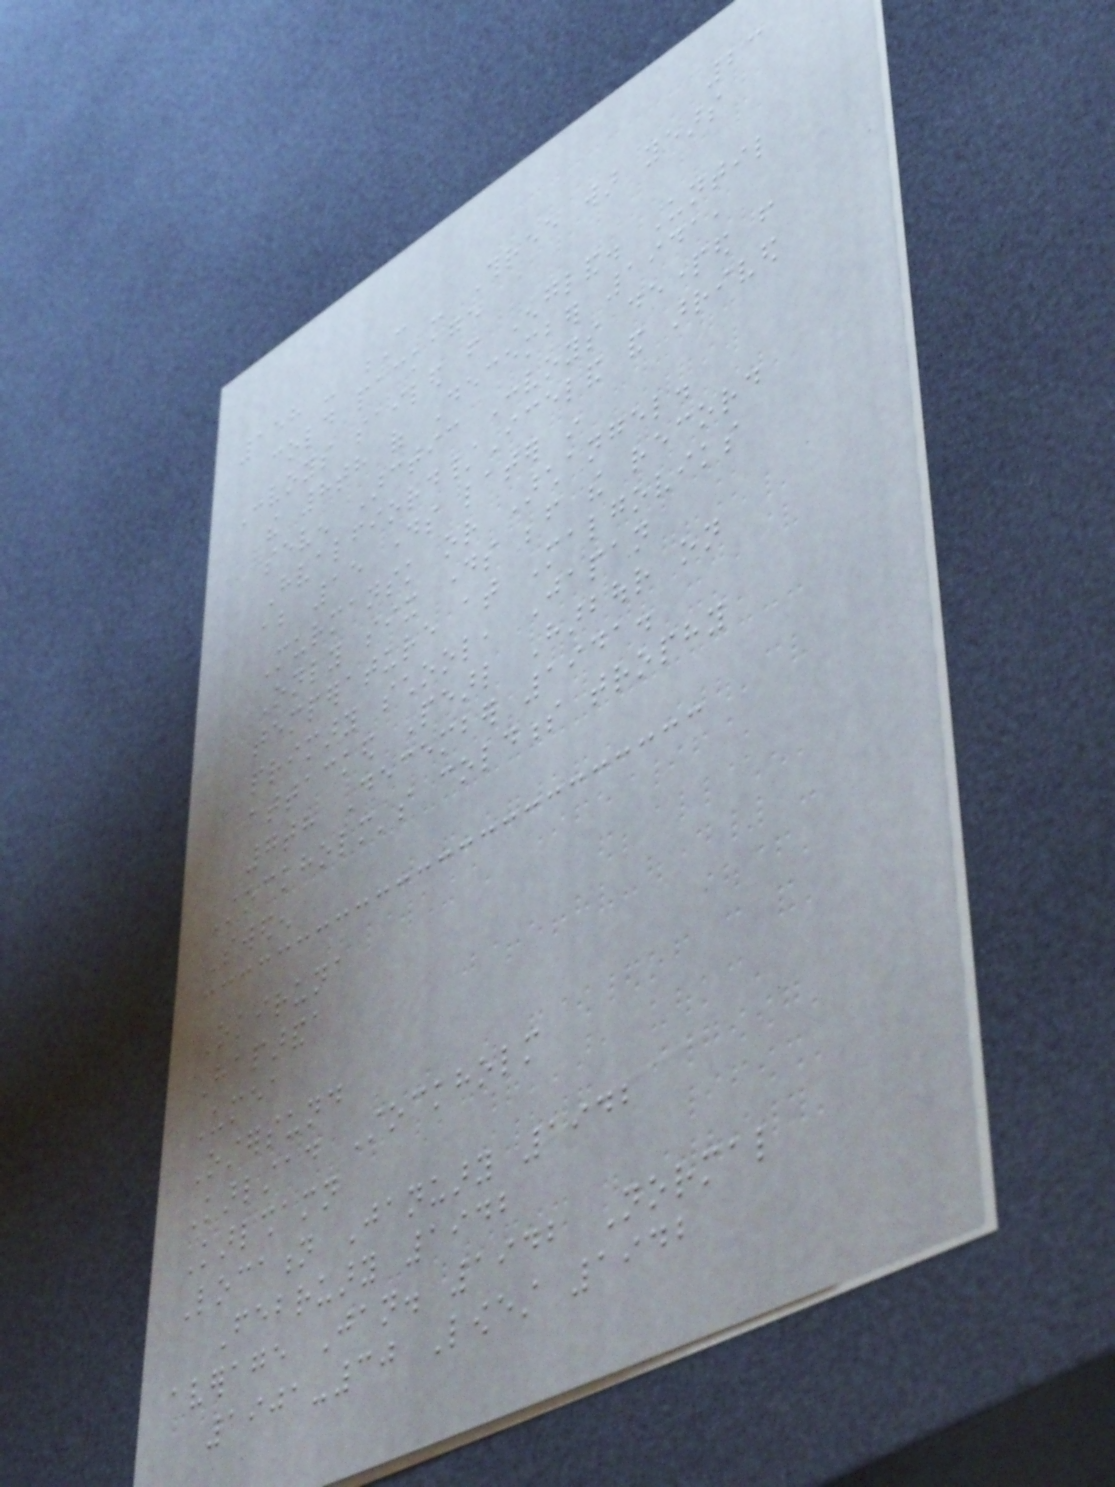23
158 - C - Three war years
cold package
Convoys sailed from England. Until
the 8th of December 1941,
seven Arctic Convoys departed from
Hvalfiord/Iceland and arrived
about 15 days later in
Murmansk or Archangel.
Only six days before the record
temperature at Malgoviks
primary school, Japan
attacked Pearl Harbour on
7th December 1941.
Stockholm's coldness trophy
Sweden
Okiruna
Haparanda
Umea
Ostersund
Karlstad Stockholm
Karlshamn
Location January 1942
February 1942
average Jan. 1942 Normal
1901-30 Lowest 1942
